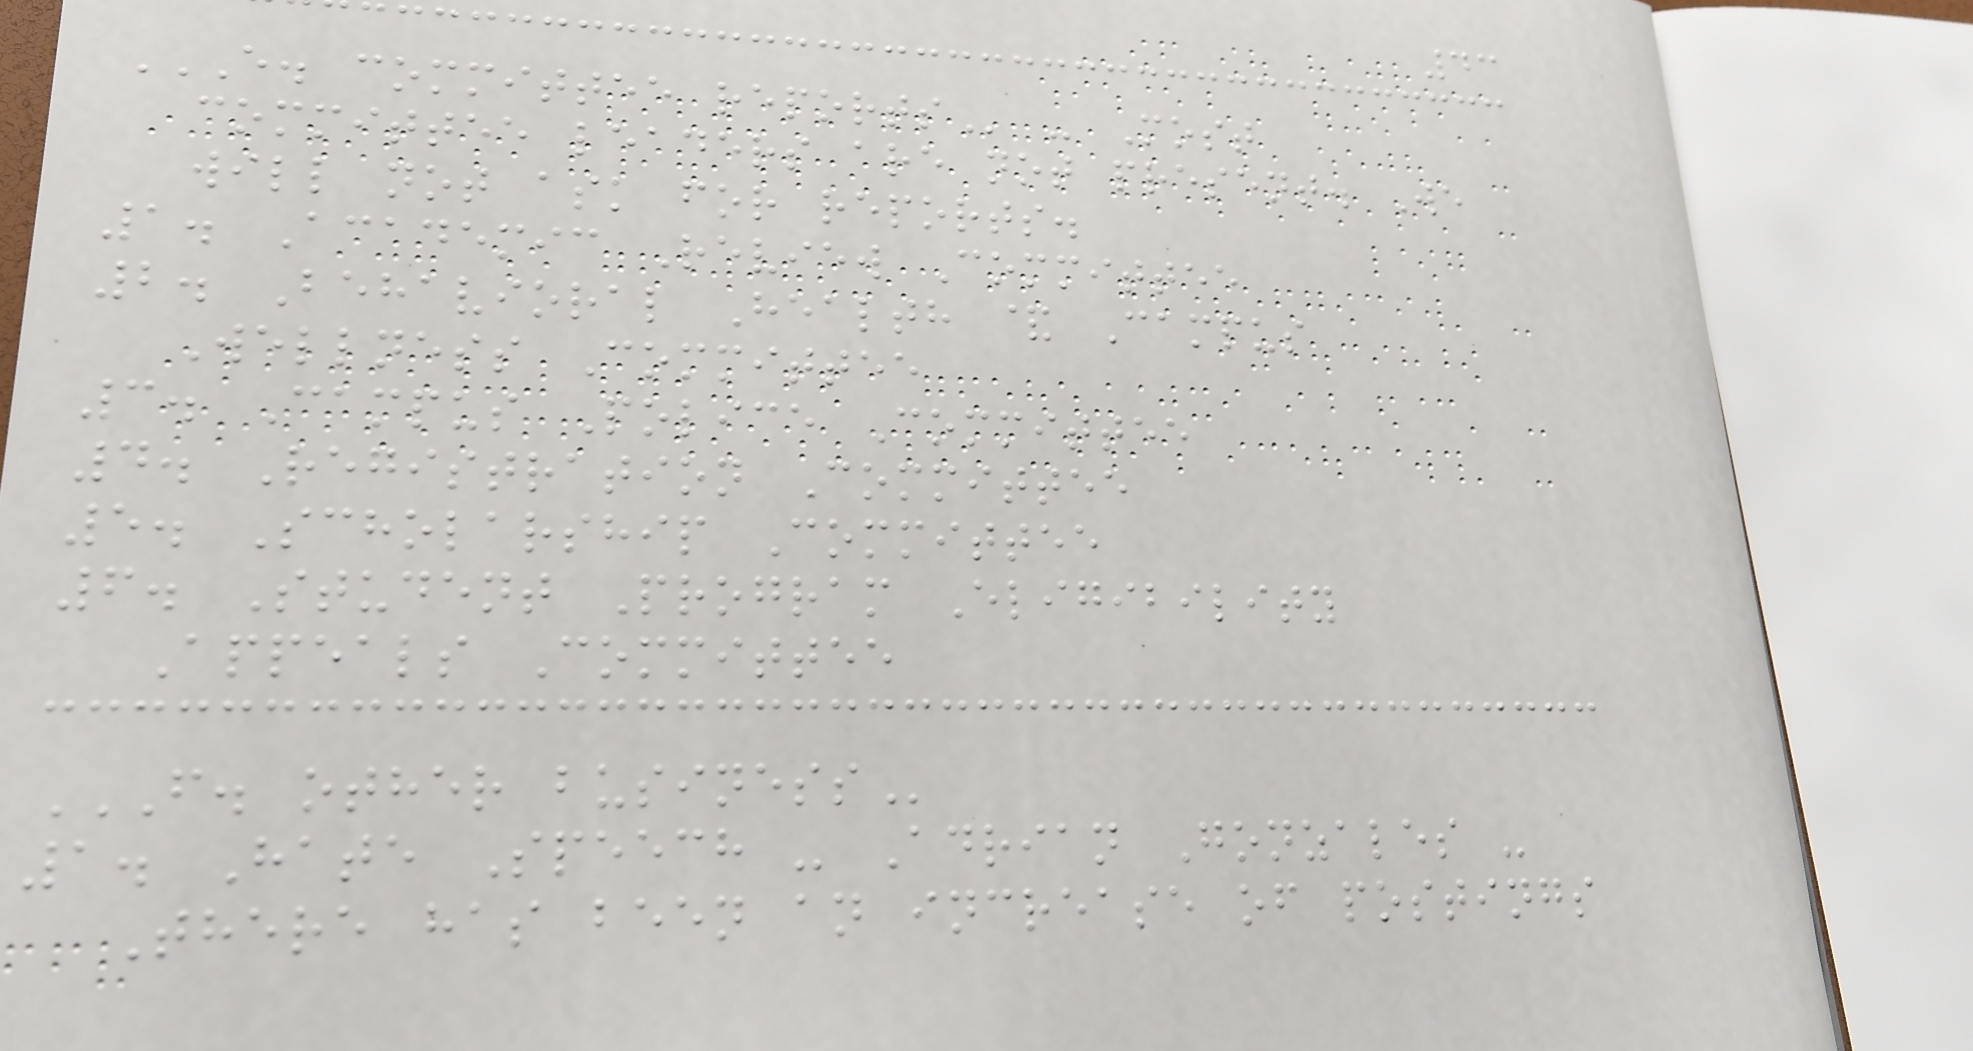43
E. COMMITTEE REPORTS - Most
committee leaders are not present. We
will not ask for reports.
1. Academic Review Committee
2. Behavioral Health & Campus
Wellness Committee
3. Campus Police Committee
4. Registration Committee
5. Scholarship Committee
6. Student Program Eligibility
Appeals Committee
F. OTHER BUSINESS
1. Hate Speech - Adrian Gonzales -
There has been an increase of postings
